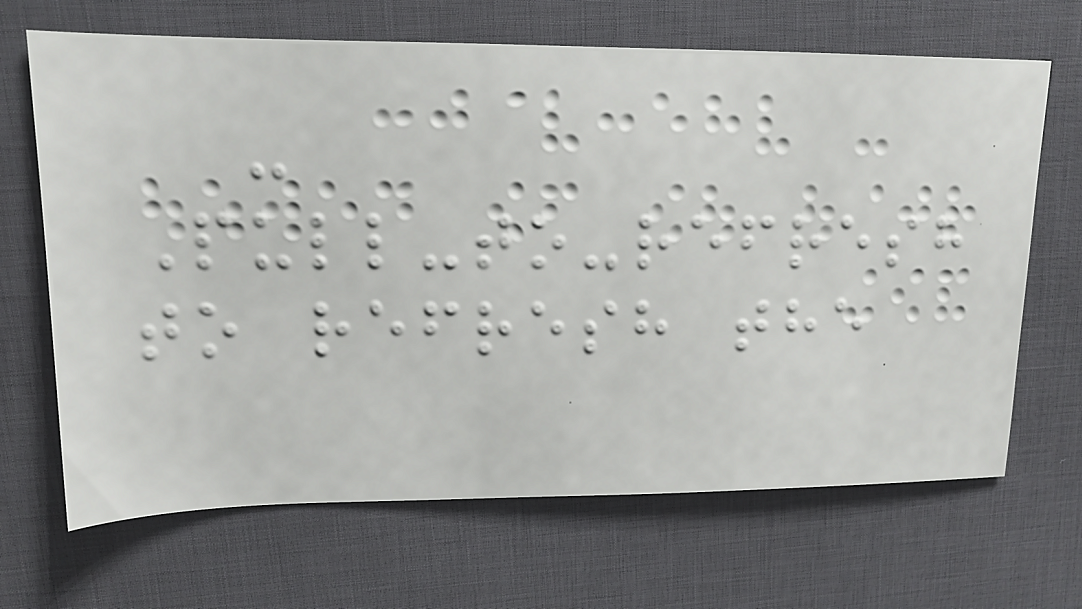-
Pull-to-refresh
to refresh the
